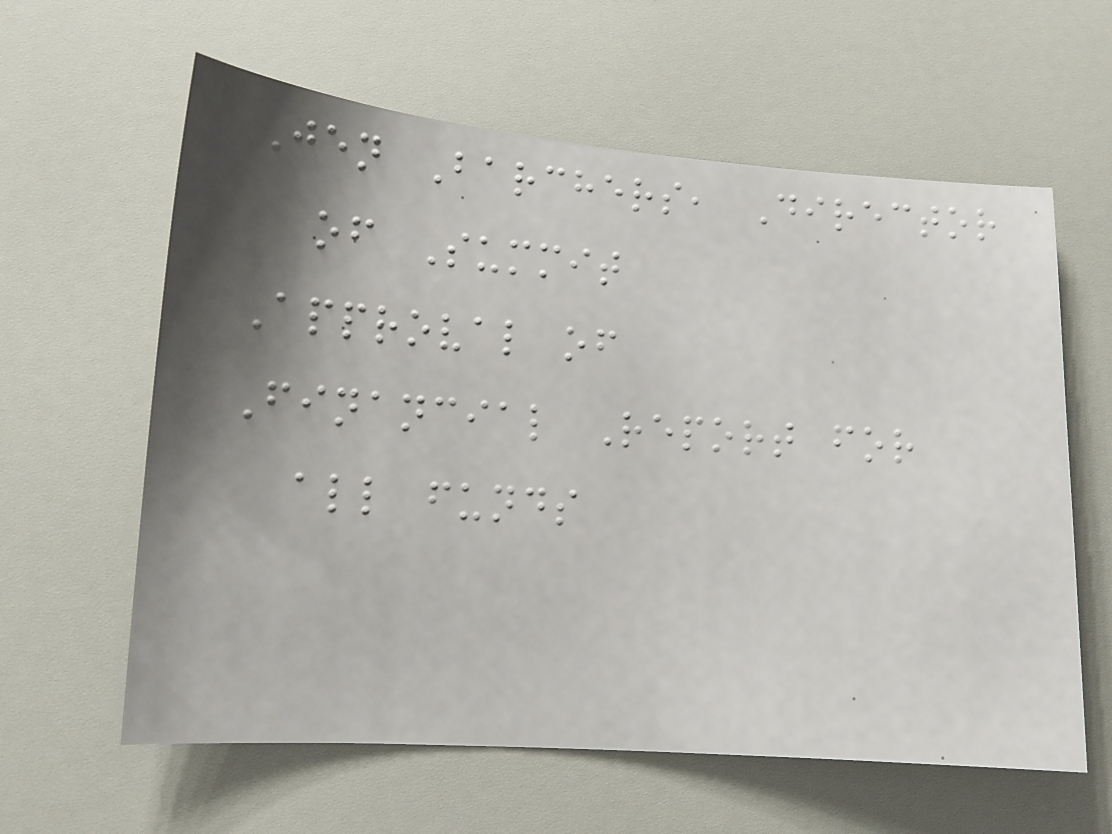Jen Barchers, Director
of Summit
Approval of
Financial Report for
all funds
